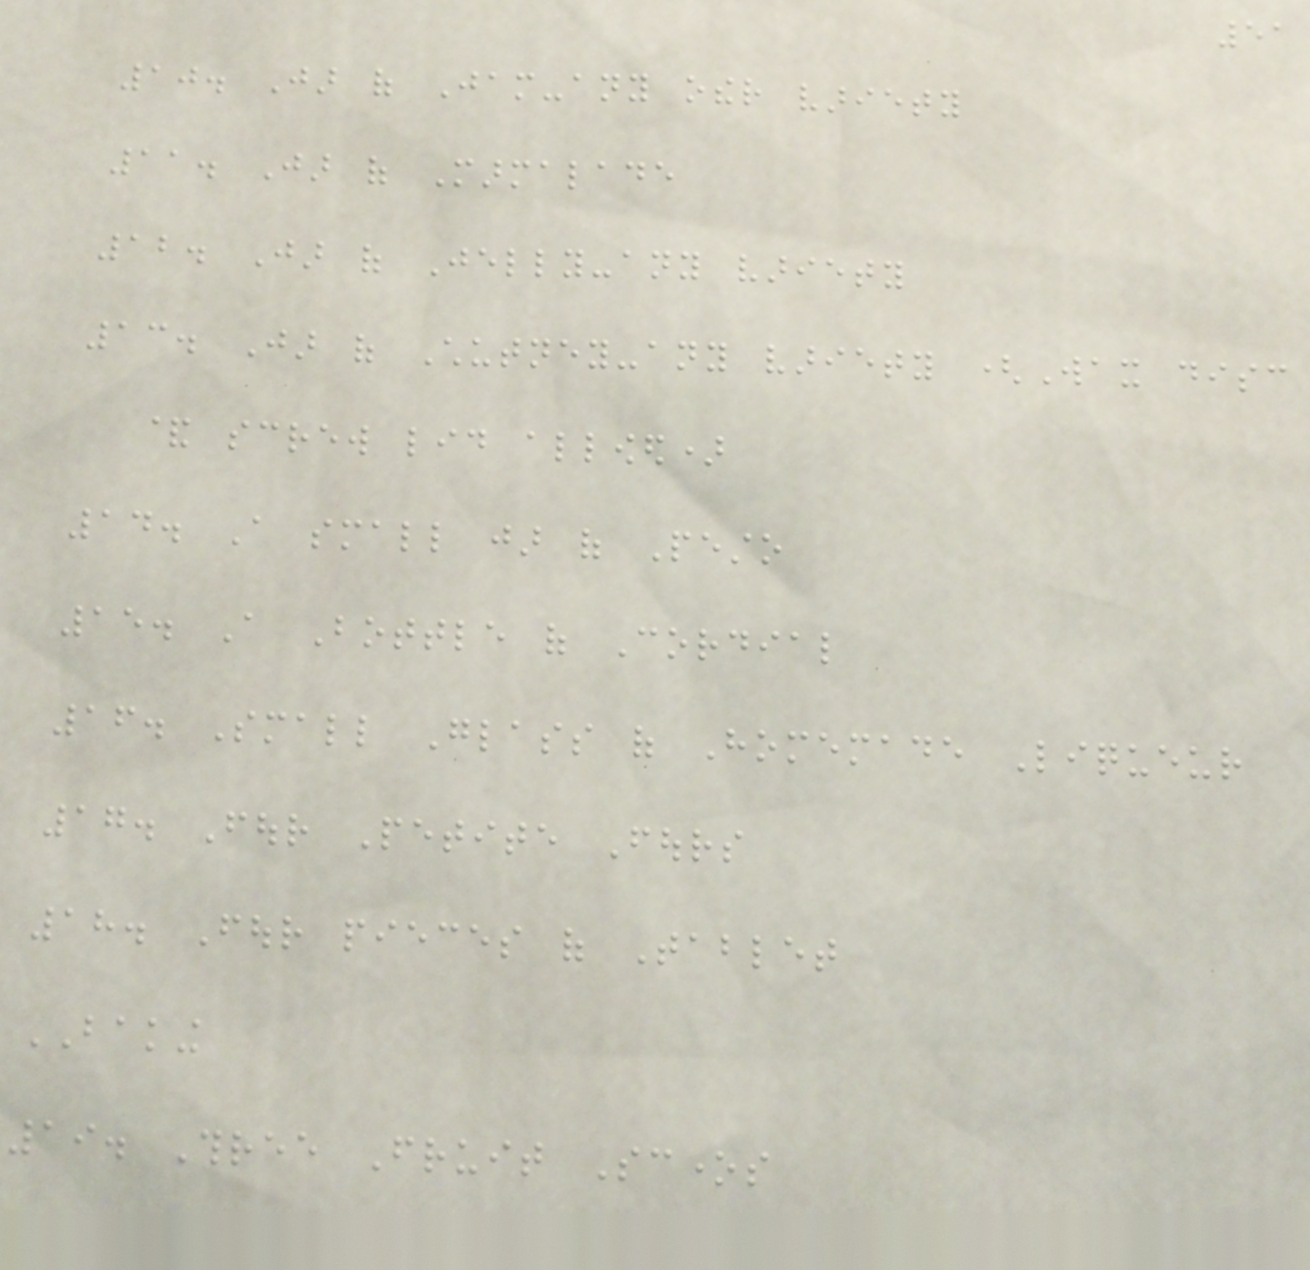51
10. Jar of Jam-any other variety
11. Jar of Marmalade
12. Jar of Jelly-any variety
13. Jar of Chutney-any variety (Wax disc
& screw lid allowed)
14. A small jar of Pesto
15. A Bottle of Cordial
16. Small Glass of Homemade Liqueur
17. Four Petite Fours
18. Four pieces of Tablet
BAKING
19. Three Fruit Scones
